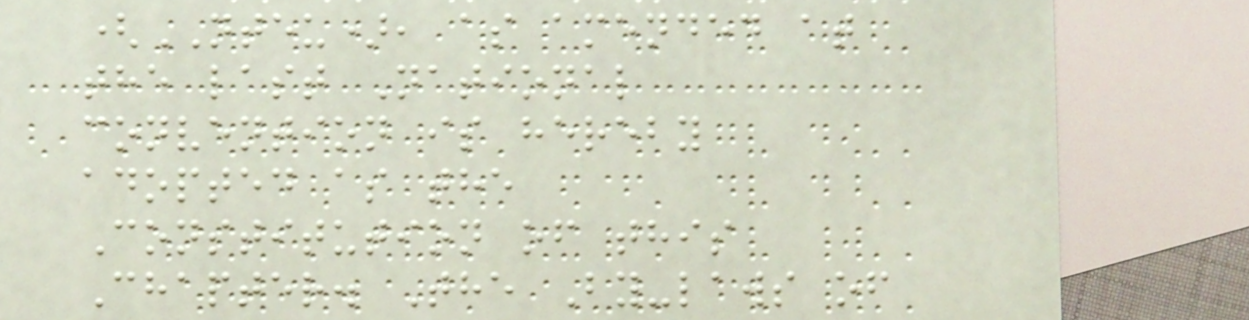(NTEU), as amended at
the last National
convention is hereby
adopted as the
Constitution of this
Chapter. The By-laws of
